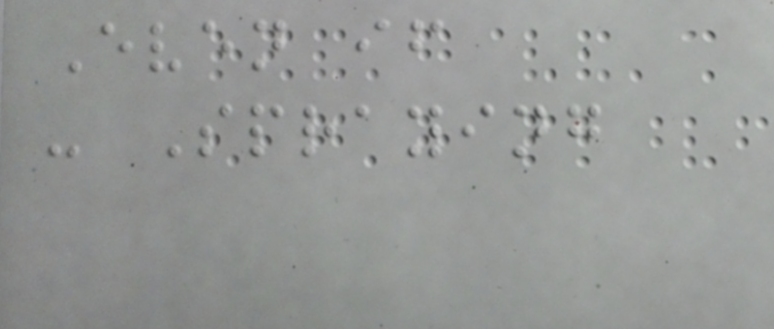Even if
- Spraying
